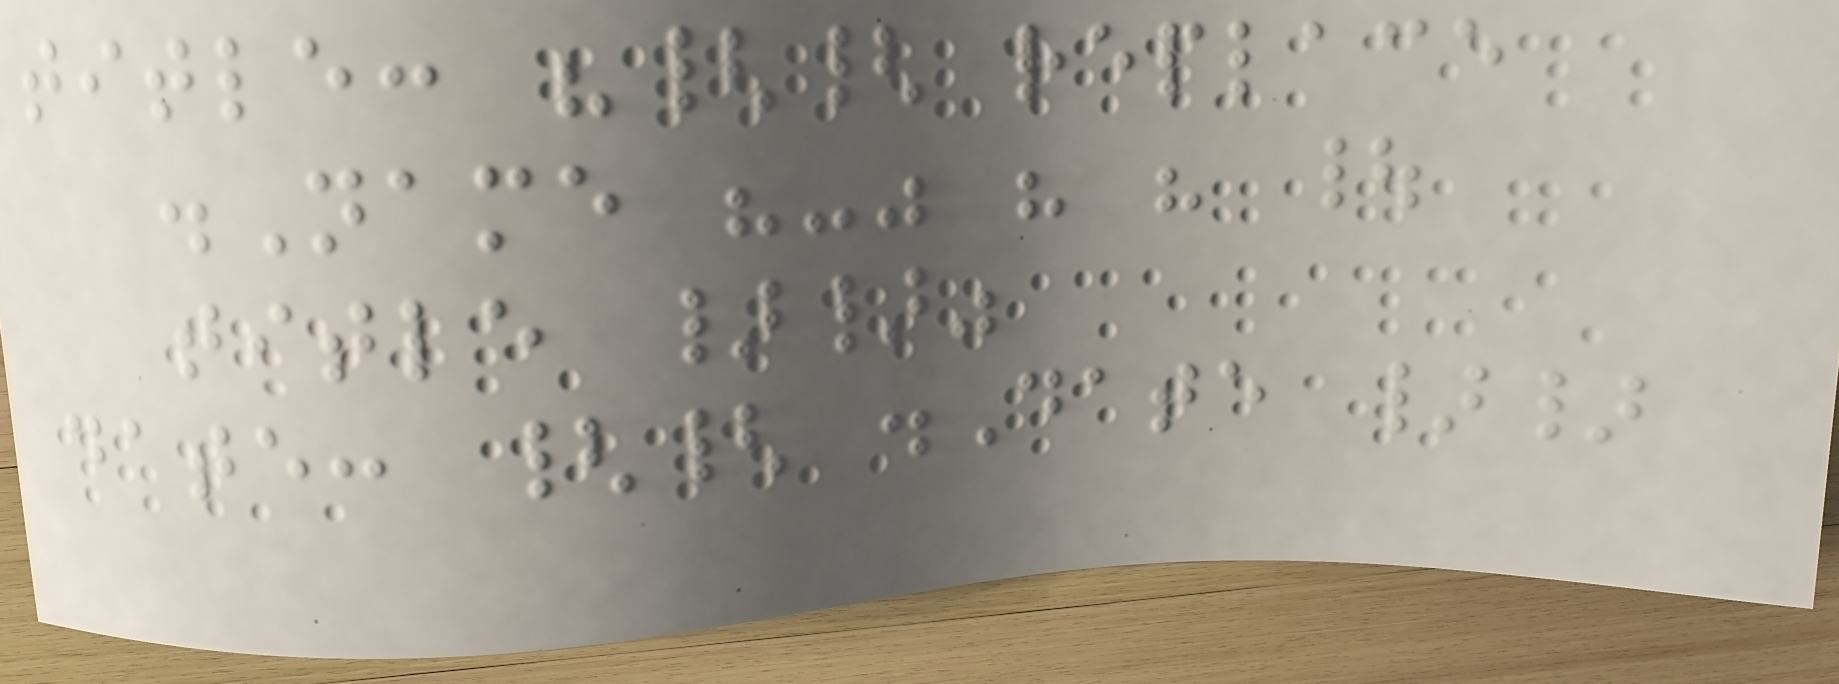title: "{{ replace
.Name "-" " " |
title }}"
date: {{ .Date }}
